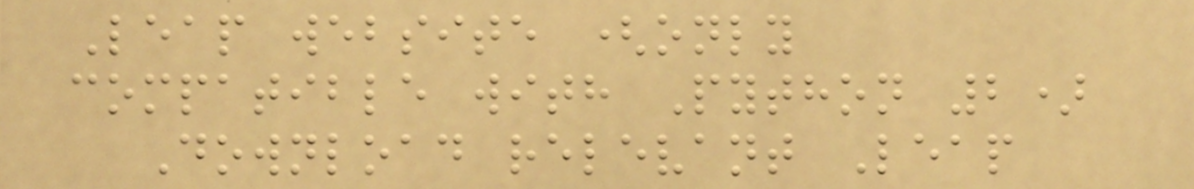Leap website (only
compatible with Python 2)
Download relevant Leap
